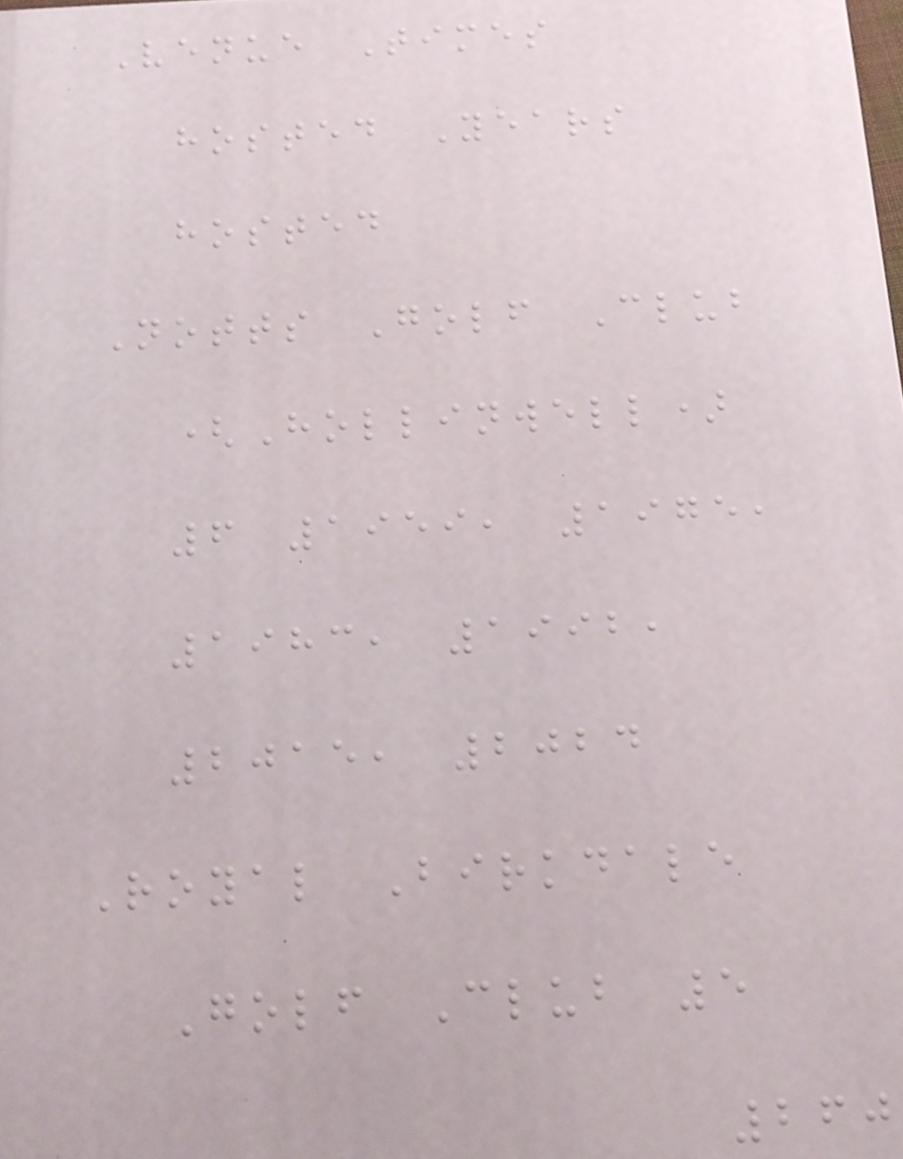Venue Times
hosted Years
hosted
Notts Golf Club
(Hollinwell)
6 1959, 1975,
1983, 1992,
2015, 2024
Royal Birkdale
Golf Club 5
260
